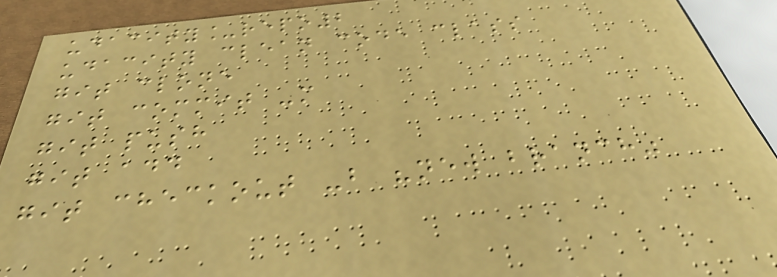udacity_repo2
udacity clean code class
git clone
git commit -m
git push
git add
git checkout -b "new branch"
